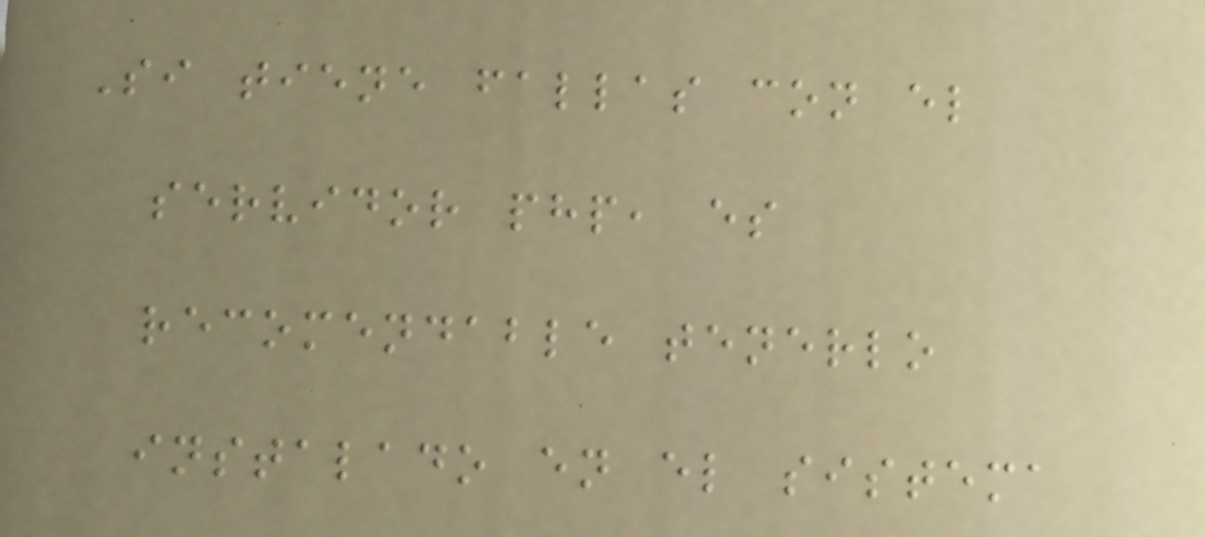Si tiene fallas con el
servidor php, es
recomendable tenerlo
instalado en el sistema
